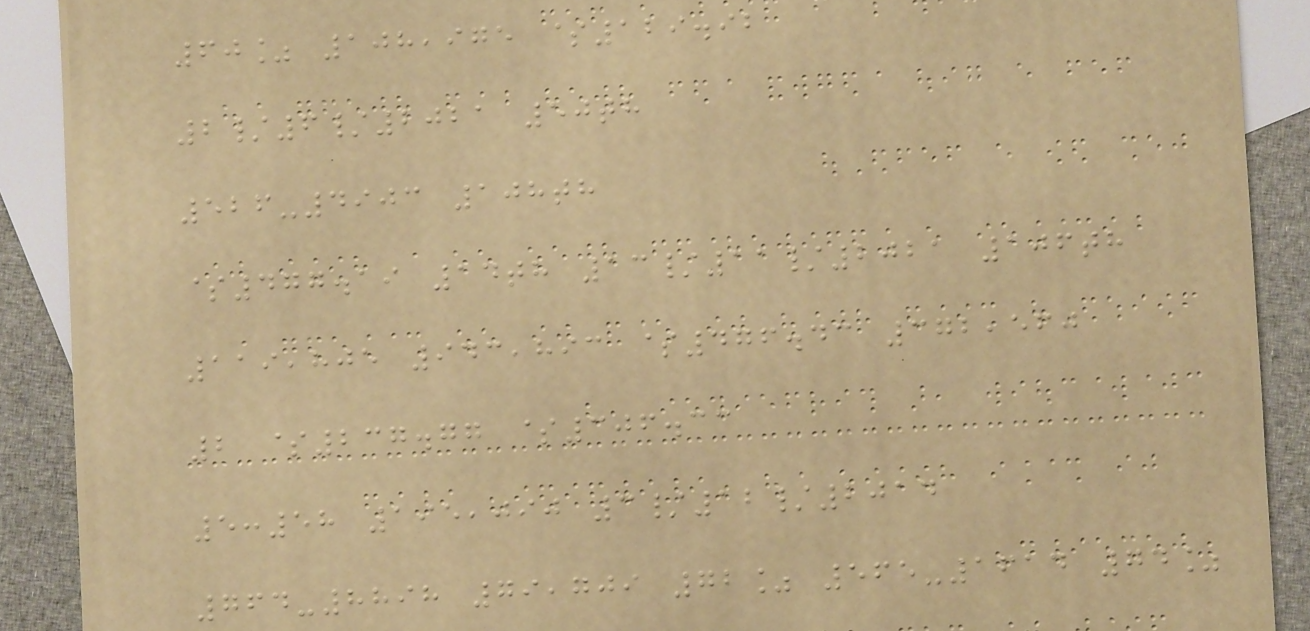60% 108,975 $129.92
2/6/2021 50th
526-4903 108th
$477.19 14th 13/11/2021 106th
119,805 943,893 $476.43 372,560
2 $237.77 $306.33
5:58 195,090 3/12/2014
764-8898 79,709 72% 565-1614 74%
